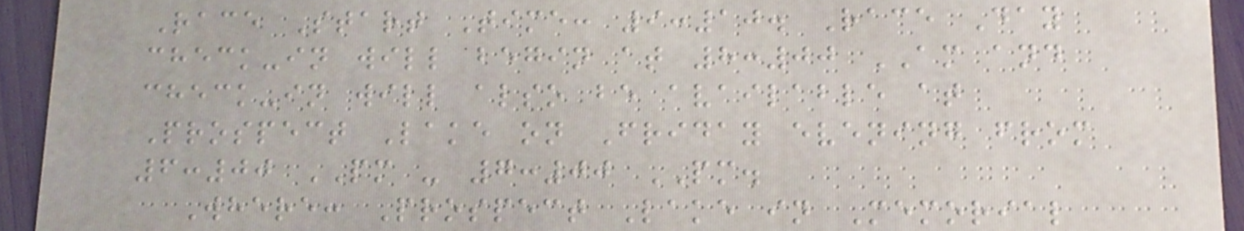Race Start Time: 9:10. Race Day
check-in will begin at 8:00 AM and
check-in will also be available at
Prospect Lake on Friday evening from
6:00 PM - 7:00 PM.
Where: Prospect Lake in Memorial
